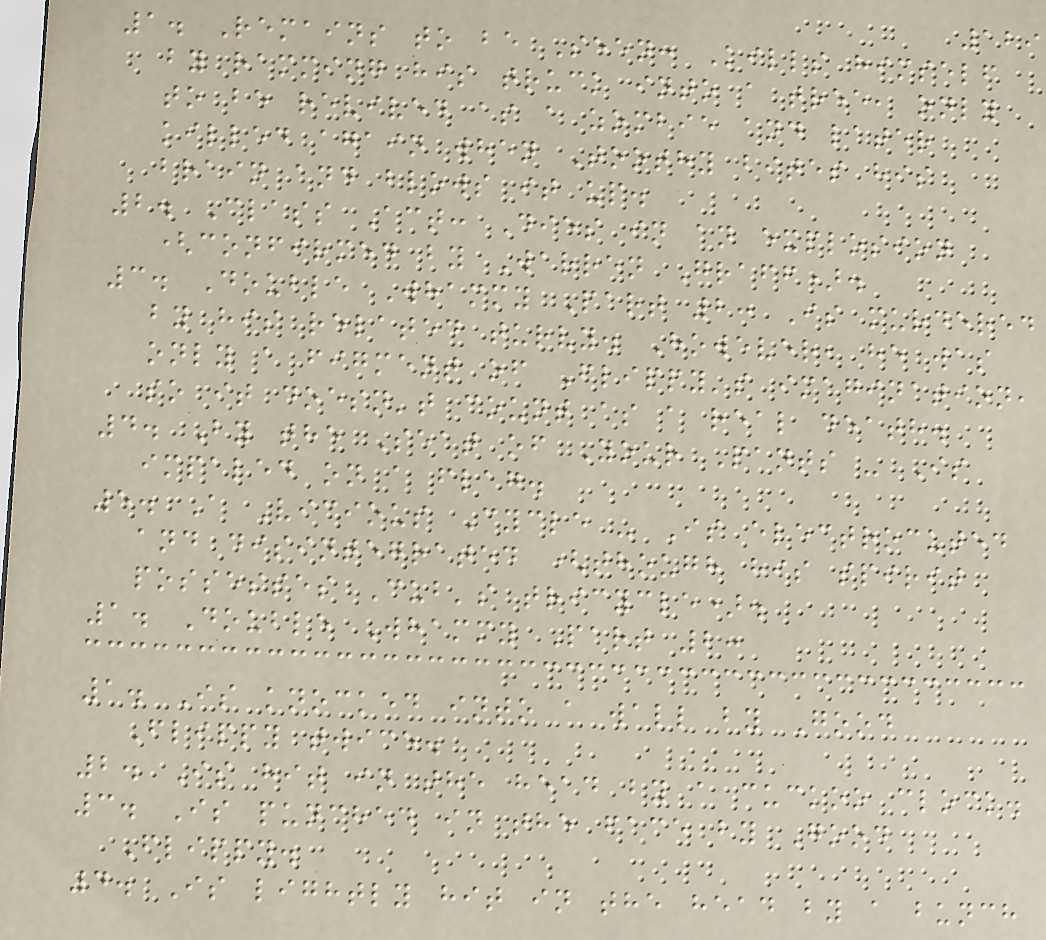129
1. Remains to be Seen: Kills himself
by ramming his truck into a tree, only
to be revived as a zombie and later
killed again when Toothy bites his
brain and blows it up.
2. Class Act: Dies in an explosion
(confirmed by Warren Graff).
3. Double Whammy Part 2: Is murdered
by his related turvy. However, he was
only a figment of Flippy's imagination,
so it doesn't count as a real death.
4. By the Seat of Your Pants - Is
impaled on a flag.
5. A Vicious Cycle - Is electrocuted
and disintegrated (though his spirit
possesses Cub's tricycle).
1. Double Whammy Part 2:
1. Is knocked into a wall by Good
Flippy twice.
2. Is hit in the head by a cuckoo clock.
3. Is punched in the face by Good
Flippy.
4. Is lightly hit in the head by a bunch
